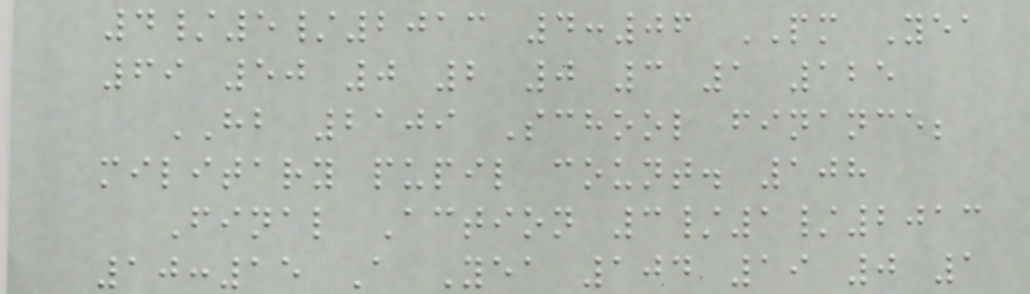4/5/2013 4:06 PM Yea
69 50 0 2 0 3 1 125
HB 2109 School finance;
military pupil count. 108
Final Action 3/1/2013
10:15 A Yea 104 19 0 1
